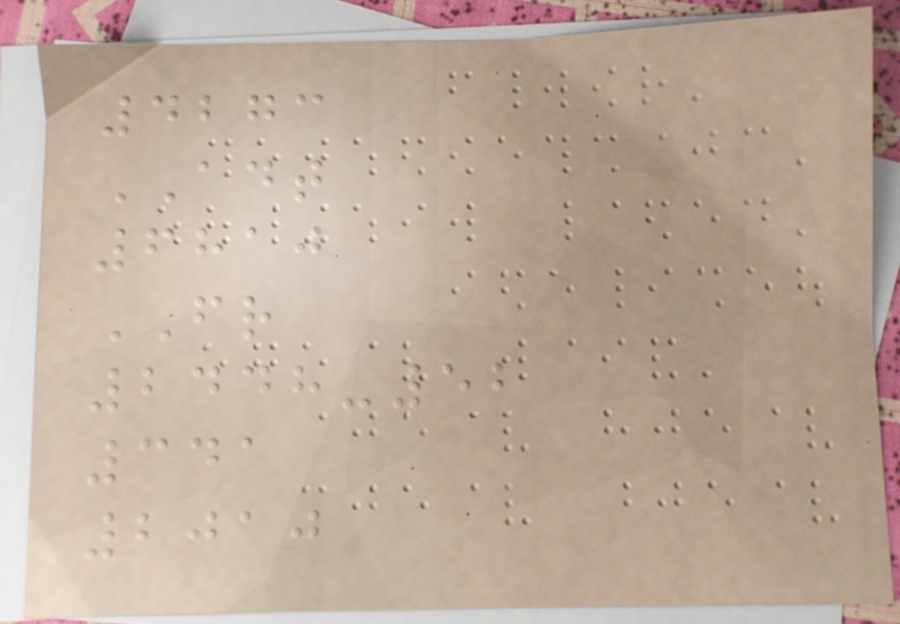4273
ADT
6810
FR
2448-52
341
2010
